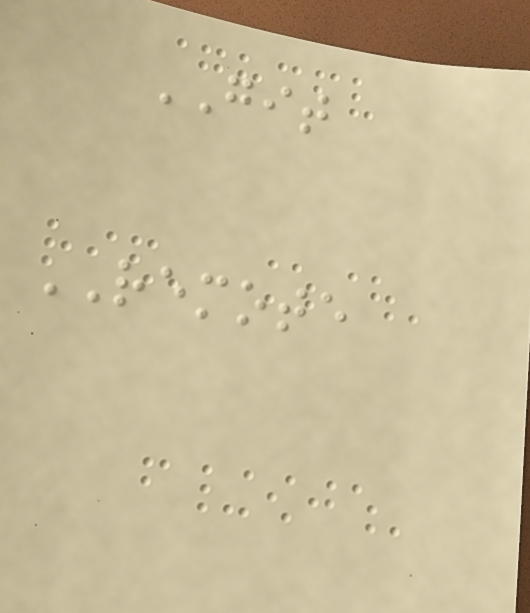GIT
REMOTE
